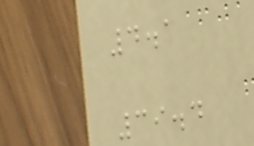4.1
39.4
